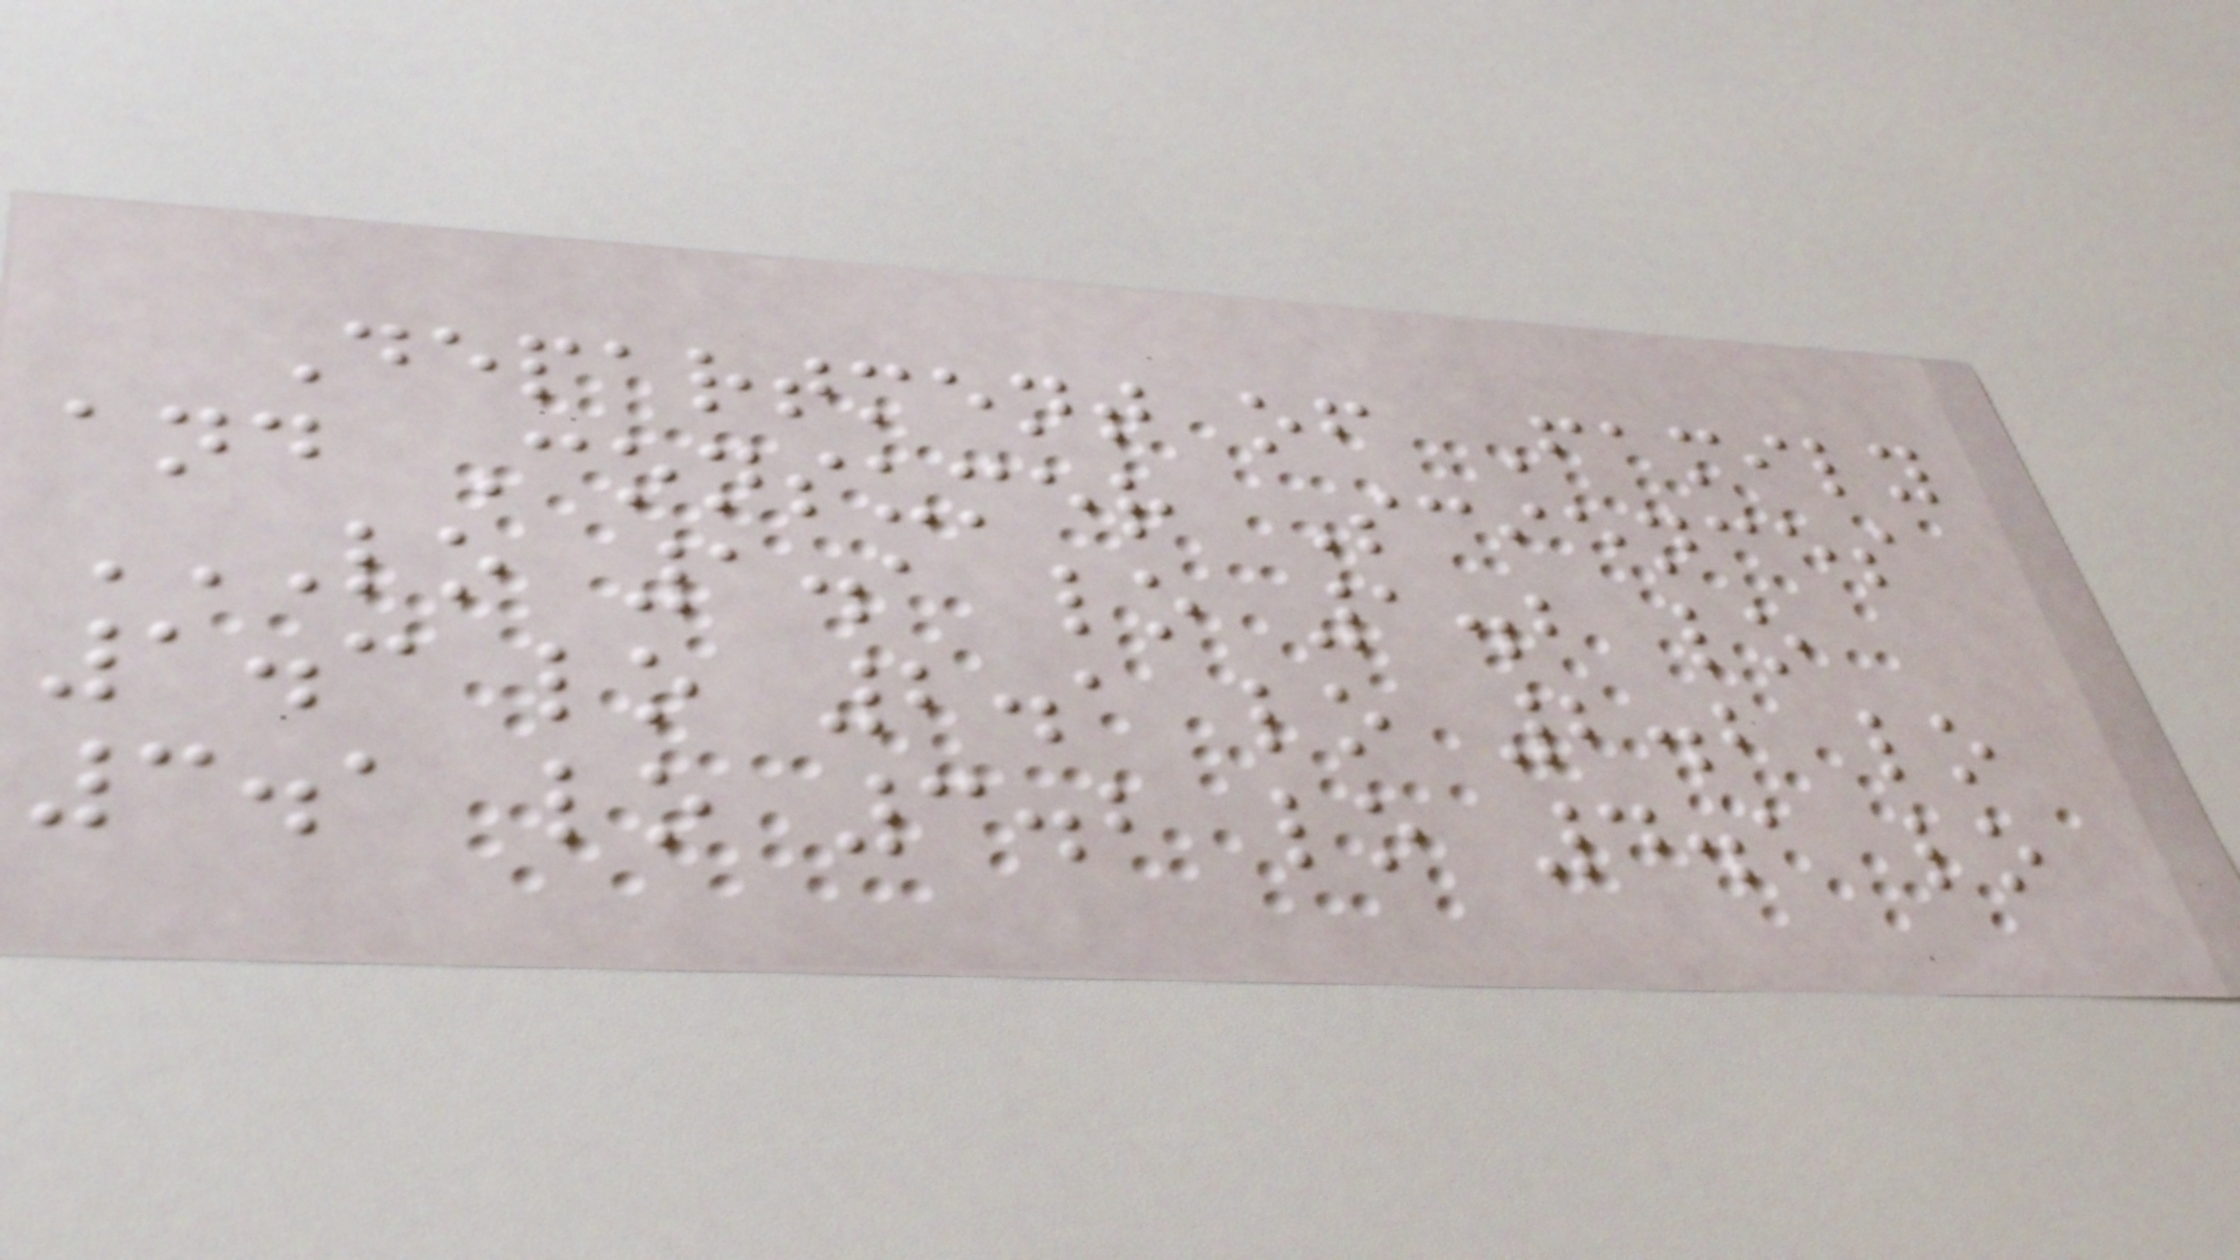Department of Family
and Consumer Sciences
LO 1.1 LO 1.2 LO
1.3 LO 2.1 LO 2.2 LO
3.1 LO 3.2 LO 4.1 LO
